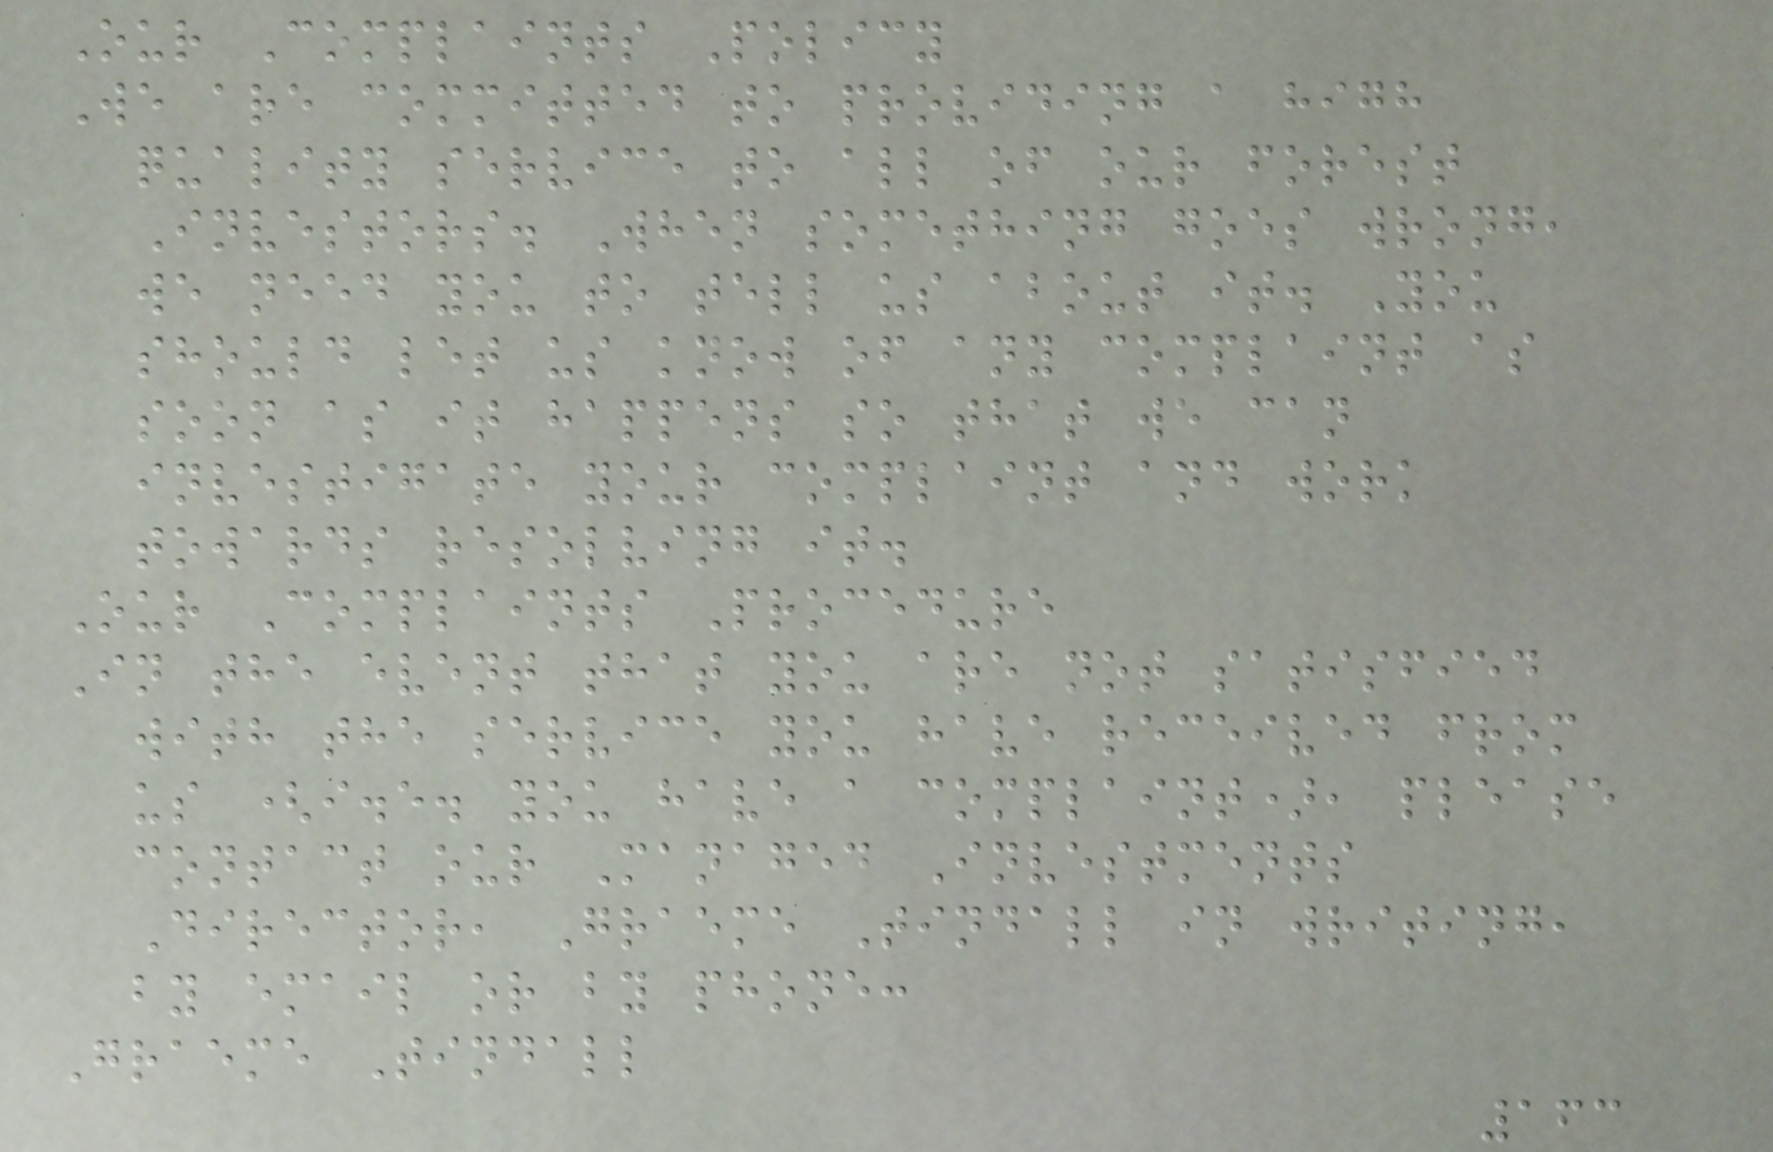Our Complaints Policy
We are committed to providing a high
quality service to all of our forest
Investors. When something goes wrong,
we need you to tell us about it. You
should let us know of any complaint as
soon as it happens so that we can
investigate your complaint and work
towards resolving it.
Our Complaints Procedure
In the event that you are not satisfied
with the service you have received from
us (i.e. you have a complaint), please
contact our Managed Investments
Director, Graeme Tindall in writing,
by email or by phone:
Graeme Tindall
163
